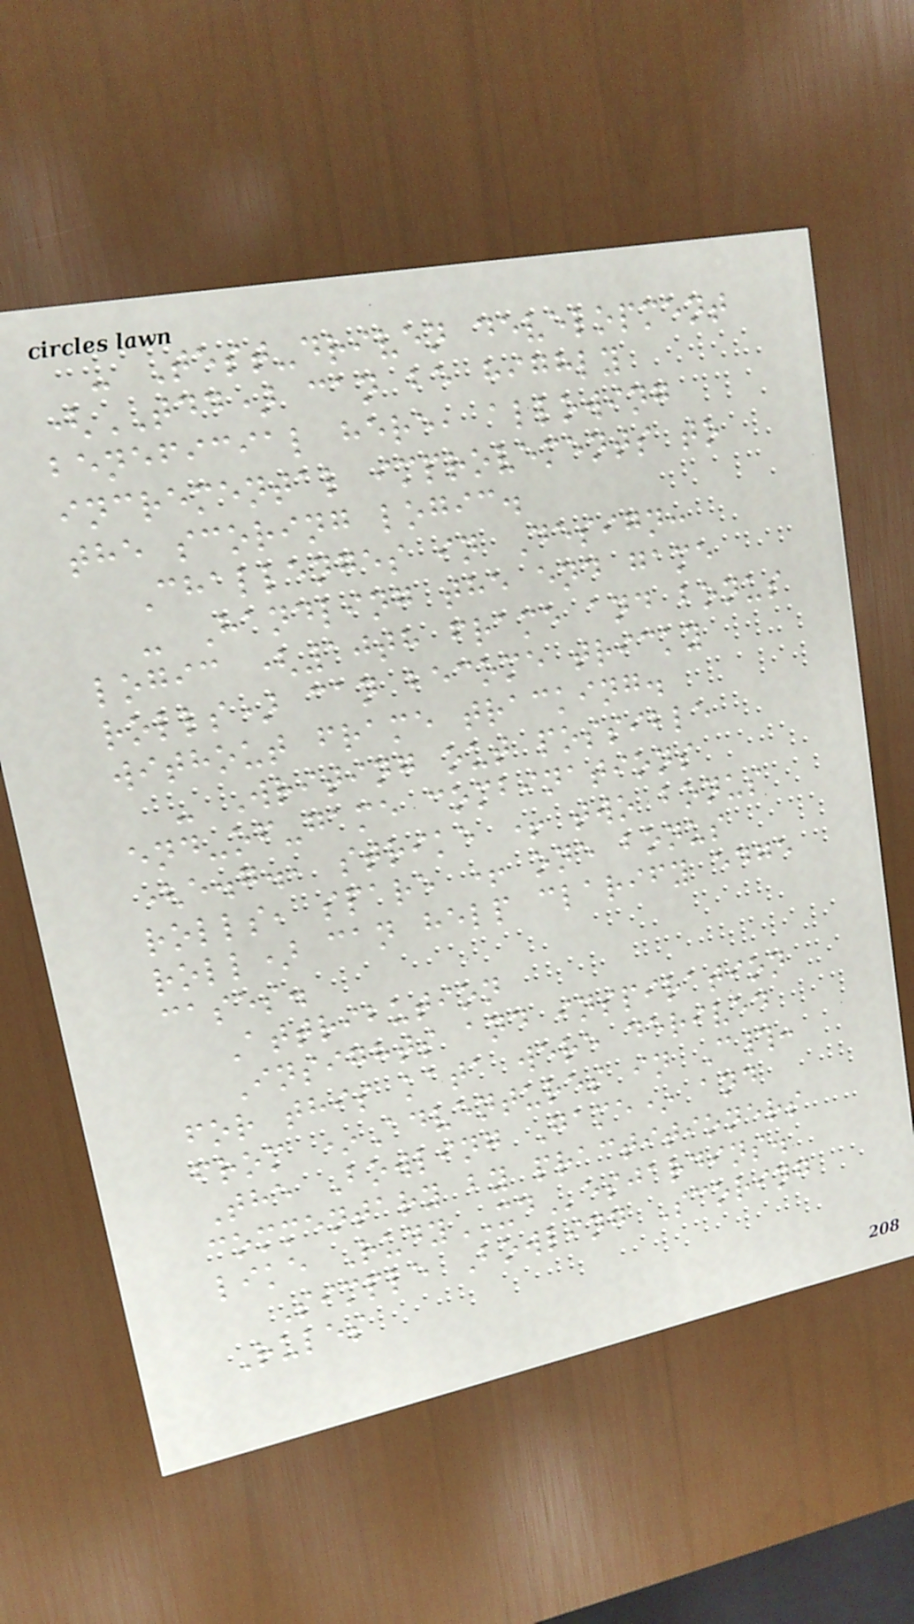- Test-driven development
(TDD) can be highly
beneficial here, allowing
incremental improvements to
the scoring logic.
Challenges in Design:
- Handling the end game
logic (10th frame and bonus
rolls) can become tricky
without frame tracking.
- Writing out possible
end-of-game combinations
(e.g., strike + two bonus
rolls, spare + one bonus
roll) can help clarify edge
cases.
Attribution
Insights and inspiration
for this kata were derived
from *Adventures in C#:
The Bowling Game* and
commentary by practitioners
like RudyXDesjardins.
Simple Bowling Scoring
Rules
